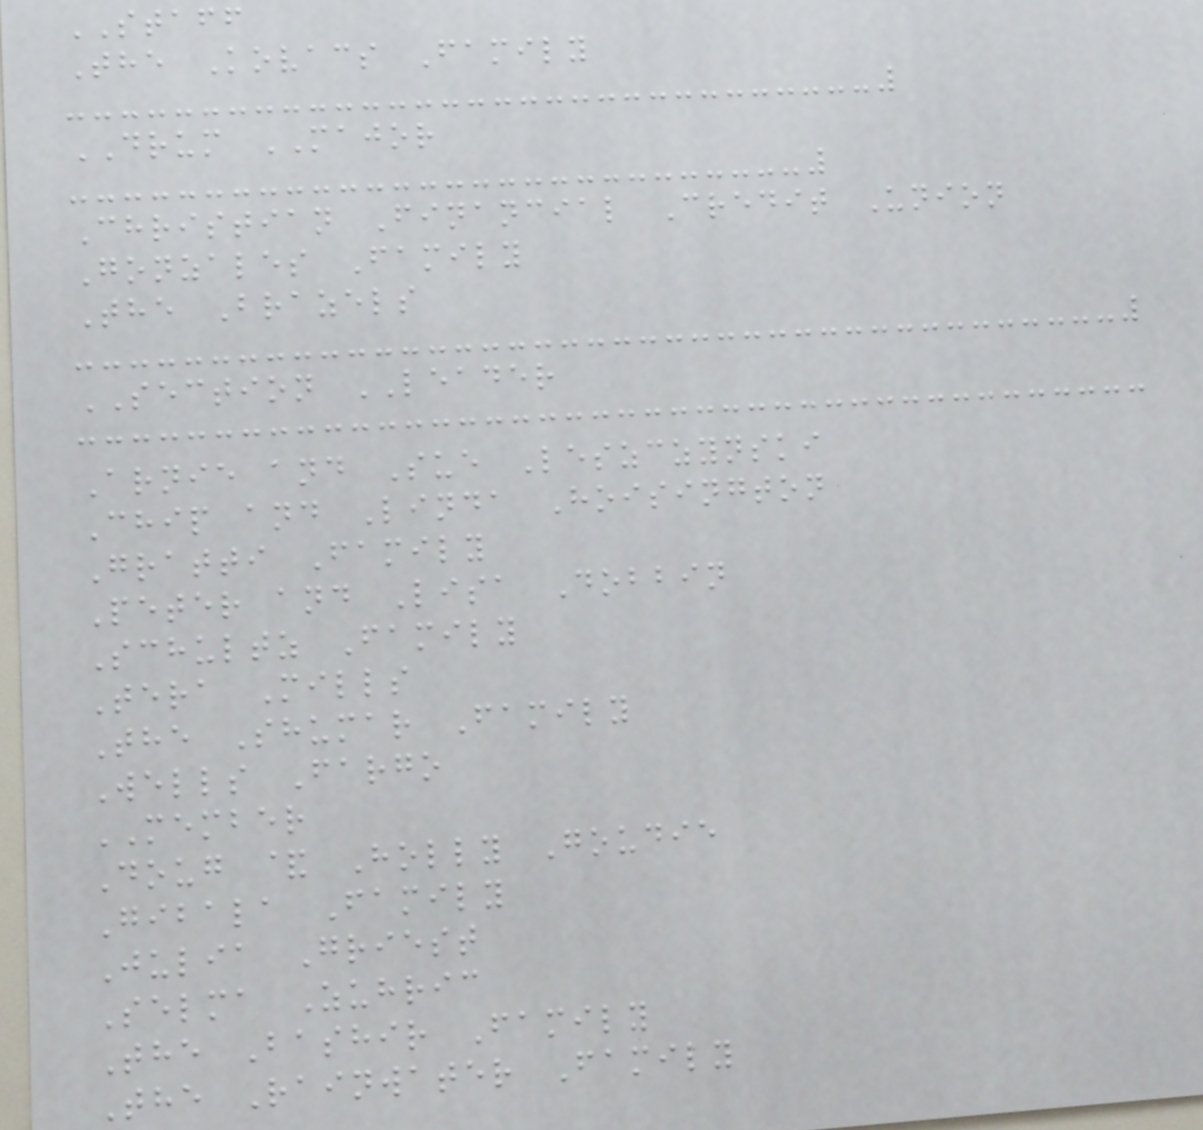STAFF
The Kovacs Family
DRUM MAJOR
Christian Financial Credit Union
Gonzales Family
The Brazels
SECTION LEADER
Arnie and Sue Leszczynski
Chip and Linda Hoisington
Gratti Family
Peter and Lisa Dobbin
Schultz Family
Tera Mills
The Shumar Family
Wells Fargo
MEMBER
Doug & Holly Goudie
Gibala Family
Julia Griest
Selma Zuhric
The Bashir Family
The Rainwater Family
